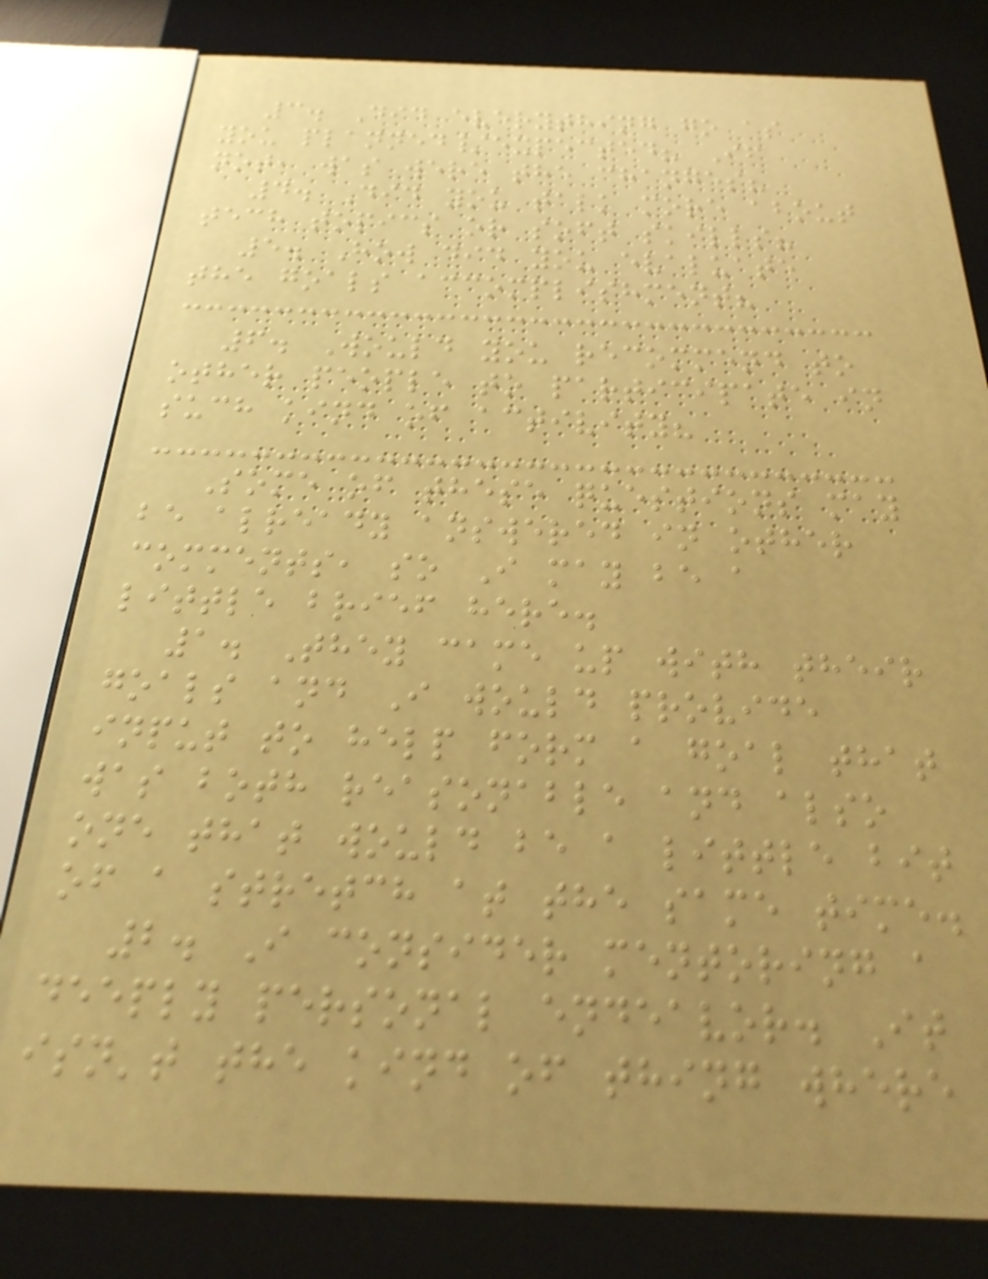3. Did everything go as
you planned/expected? If
not, was were the changes?
4. Did you talk more about
tech topics or soft skills?
5. How did you evaluate
the goals accomplishment?
6. Would you recommend to
other people to participate in
such kind of activity?
Some of these questions may
be already answered in other
comments, so I may be a
little brief here.
1. They came up with their
goals and I would provide
input to help form a goal that
was both reasonable and also
one that would be a little bit
of a stretch at the same time.
2. I consider mentoring a
deeply personal endeavor. It
isn't the kind of thing where
